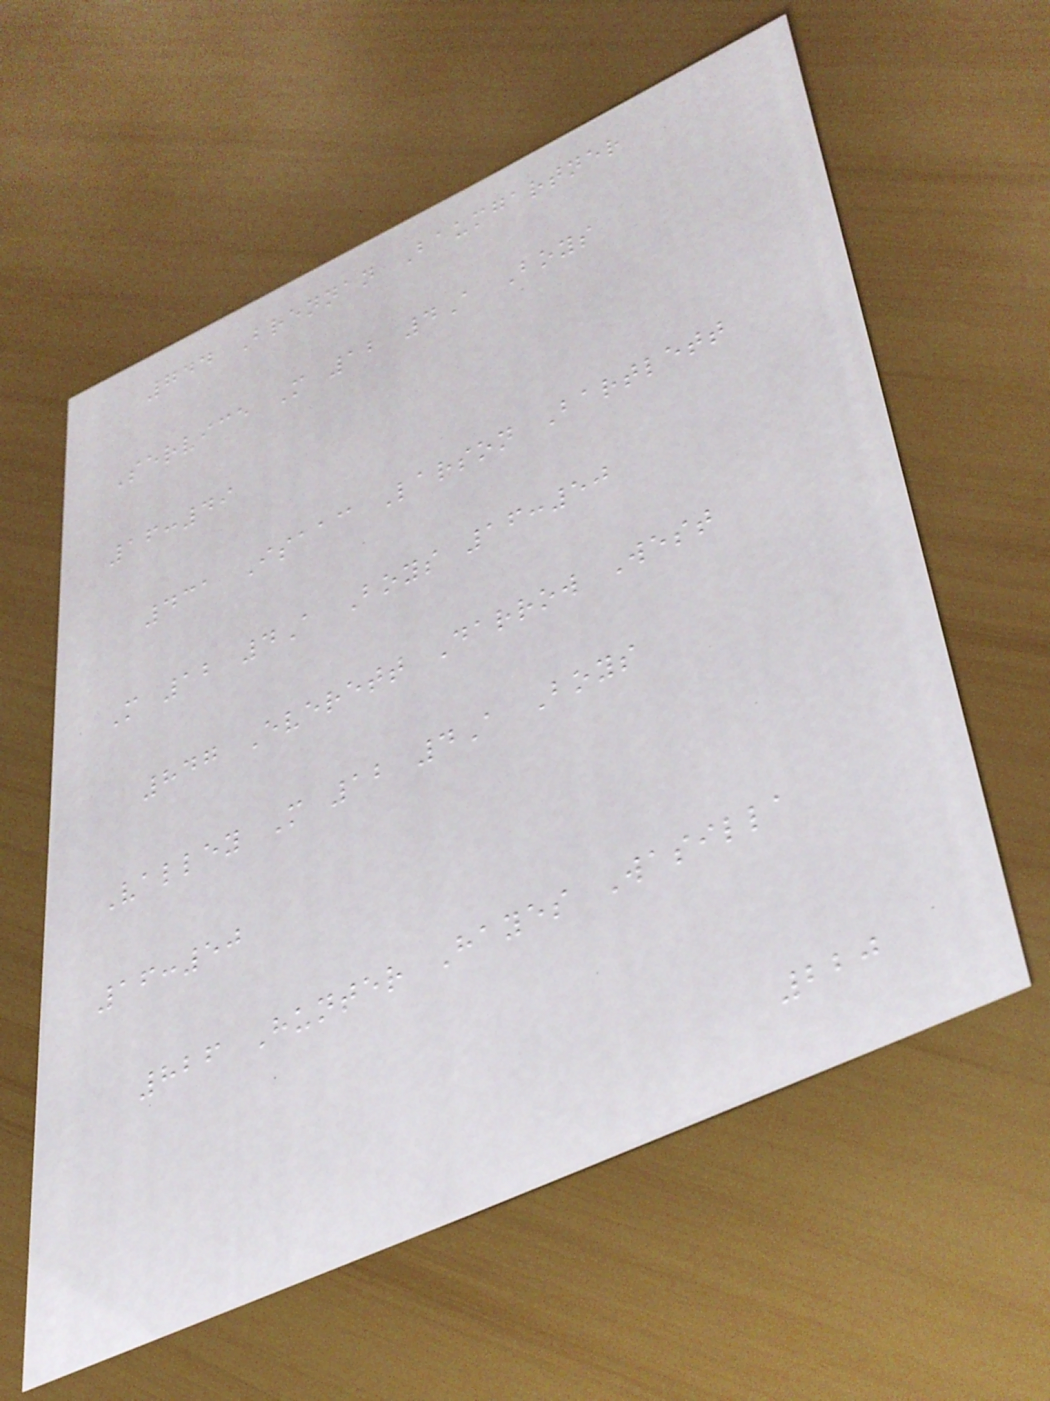744 Brennan Baumgartner
Service M 12 4A Boys
16:49
431 Isaac Larson Bartlett
M 12 4A Boys 16:50
847 Everett Darrow West
Valley M 12 4A Boys
16:50
826 Hunter Hayes Wasilla
220
